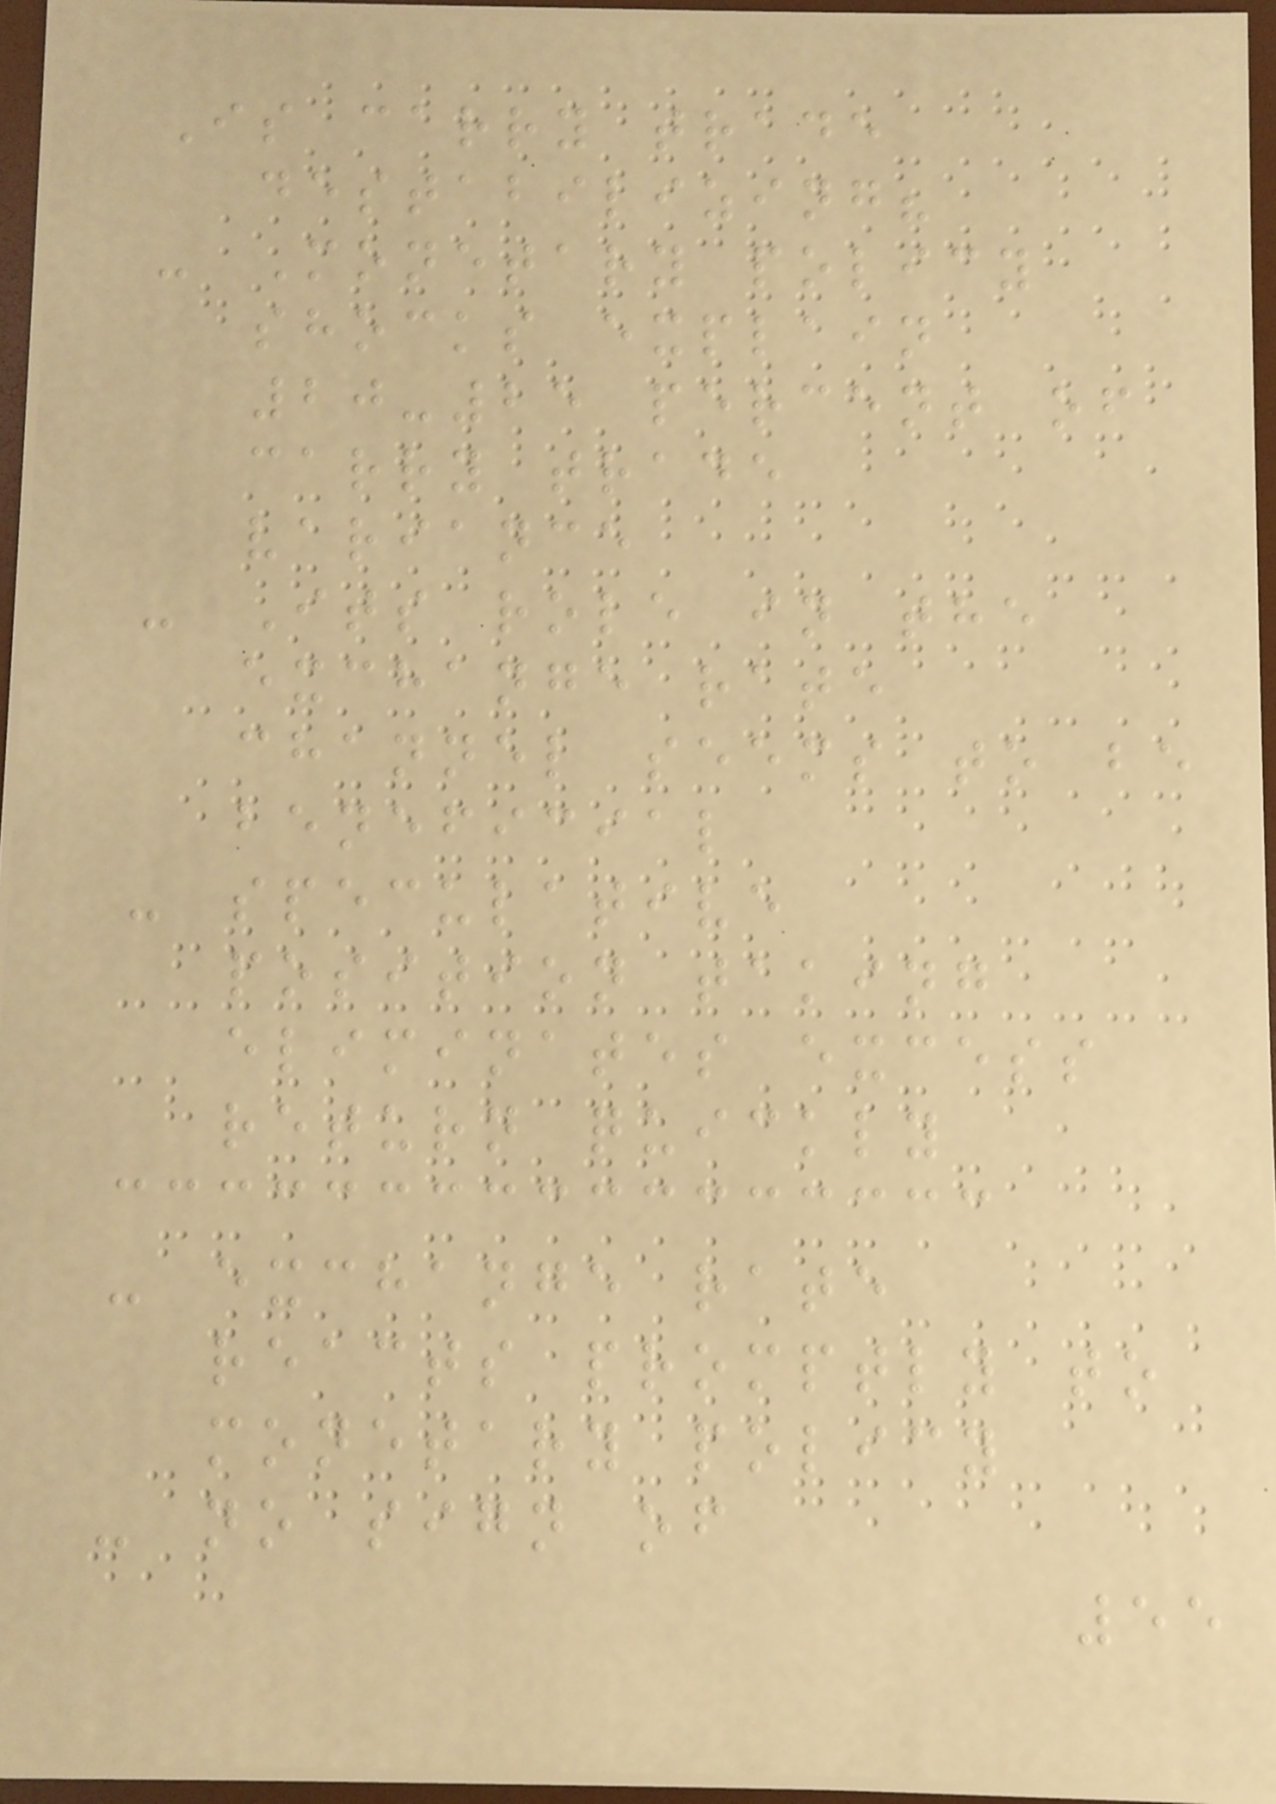Is carry trade
destabilizing?
- Monetary policy
shocks explain
20-25 percent of
carry trade
variance
- Its role in the
exchange rate
channel seems to be
beneficial
- speculative
position taking
eliminates excess
return quickly
- exchange rate
reacts promptly to
monetary policy
- no sign of
55
